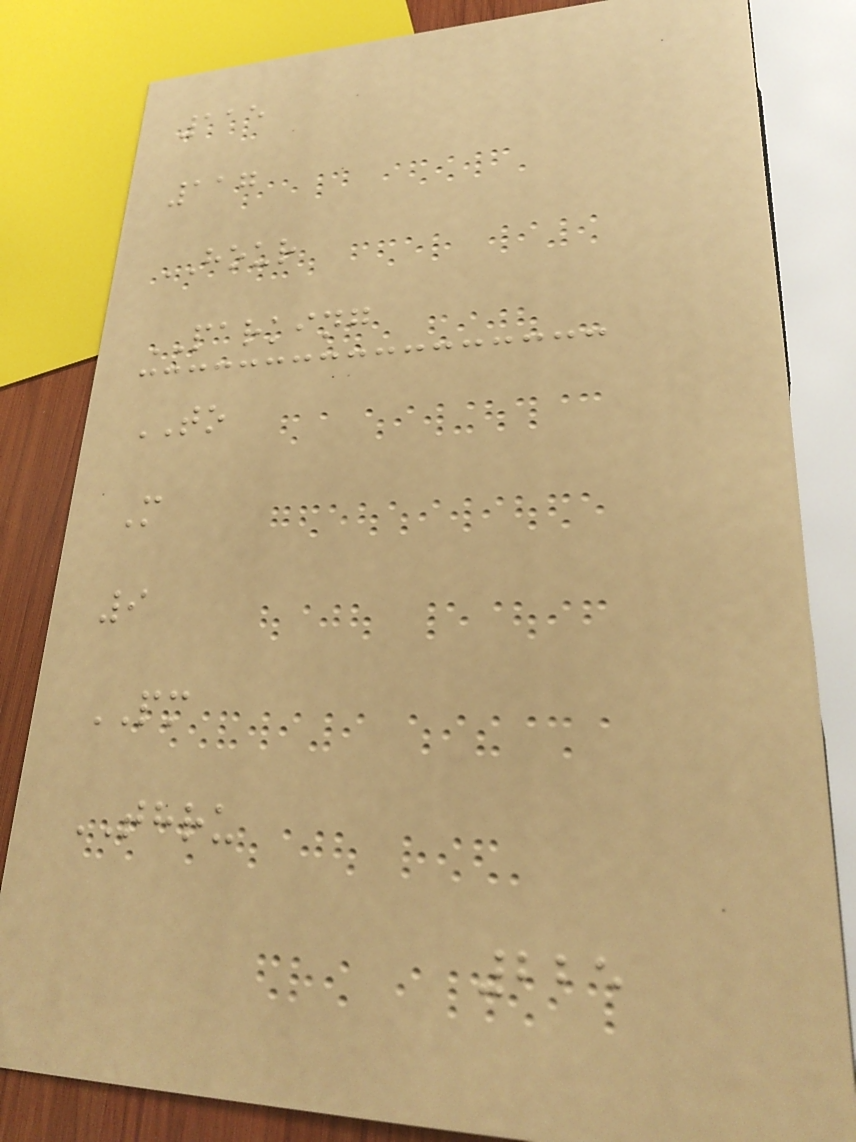115
117
HOUR
PARKING
TO
M
9
PM
THRU
225
